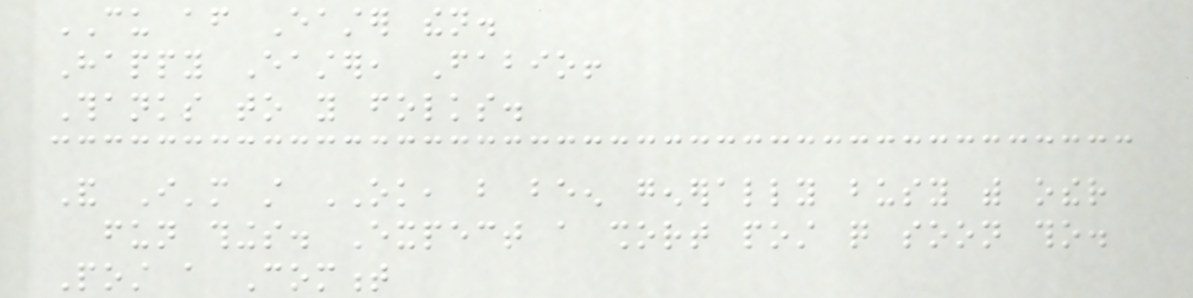CU after Easter then.
Happy Easter, Fabio!
Thanks to you folks.
And I'm still OK, but been generally busy with other
fun things. Expect a short post quite soon tho.
Post a Comment
